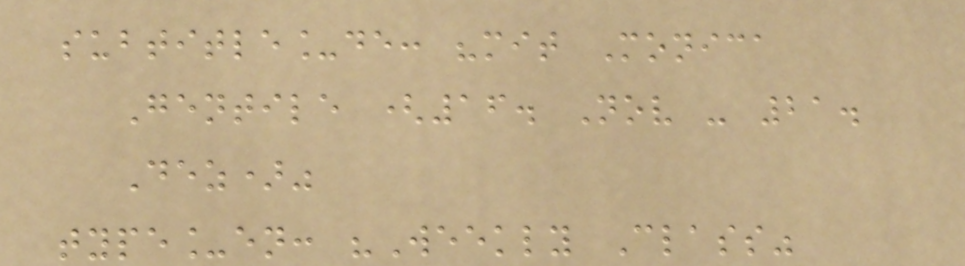subtitle_de: "mit Monica
Gentile (16. Nov - 21.
Dez)"
type_en: "Weekly Class"
